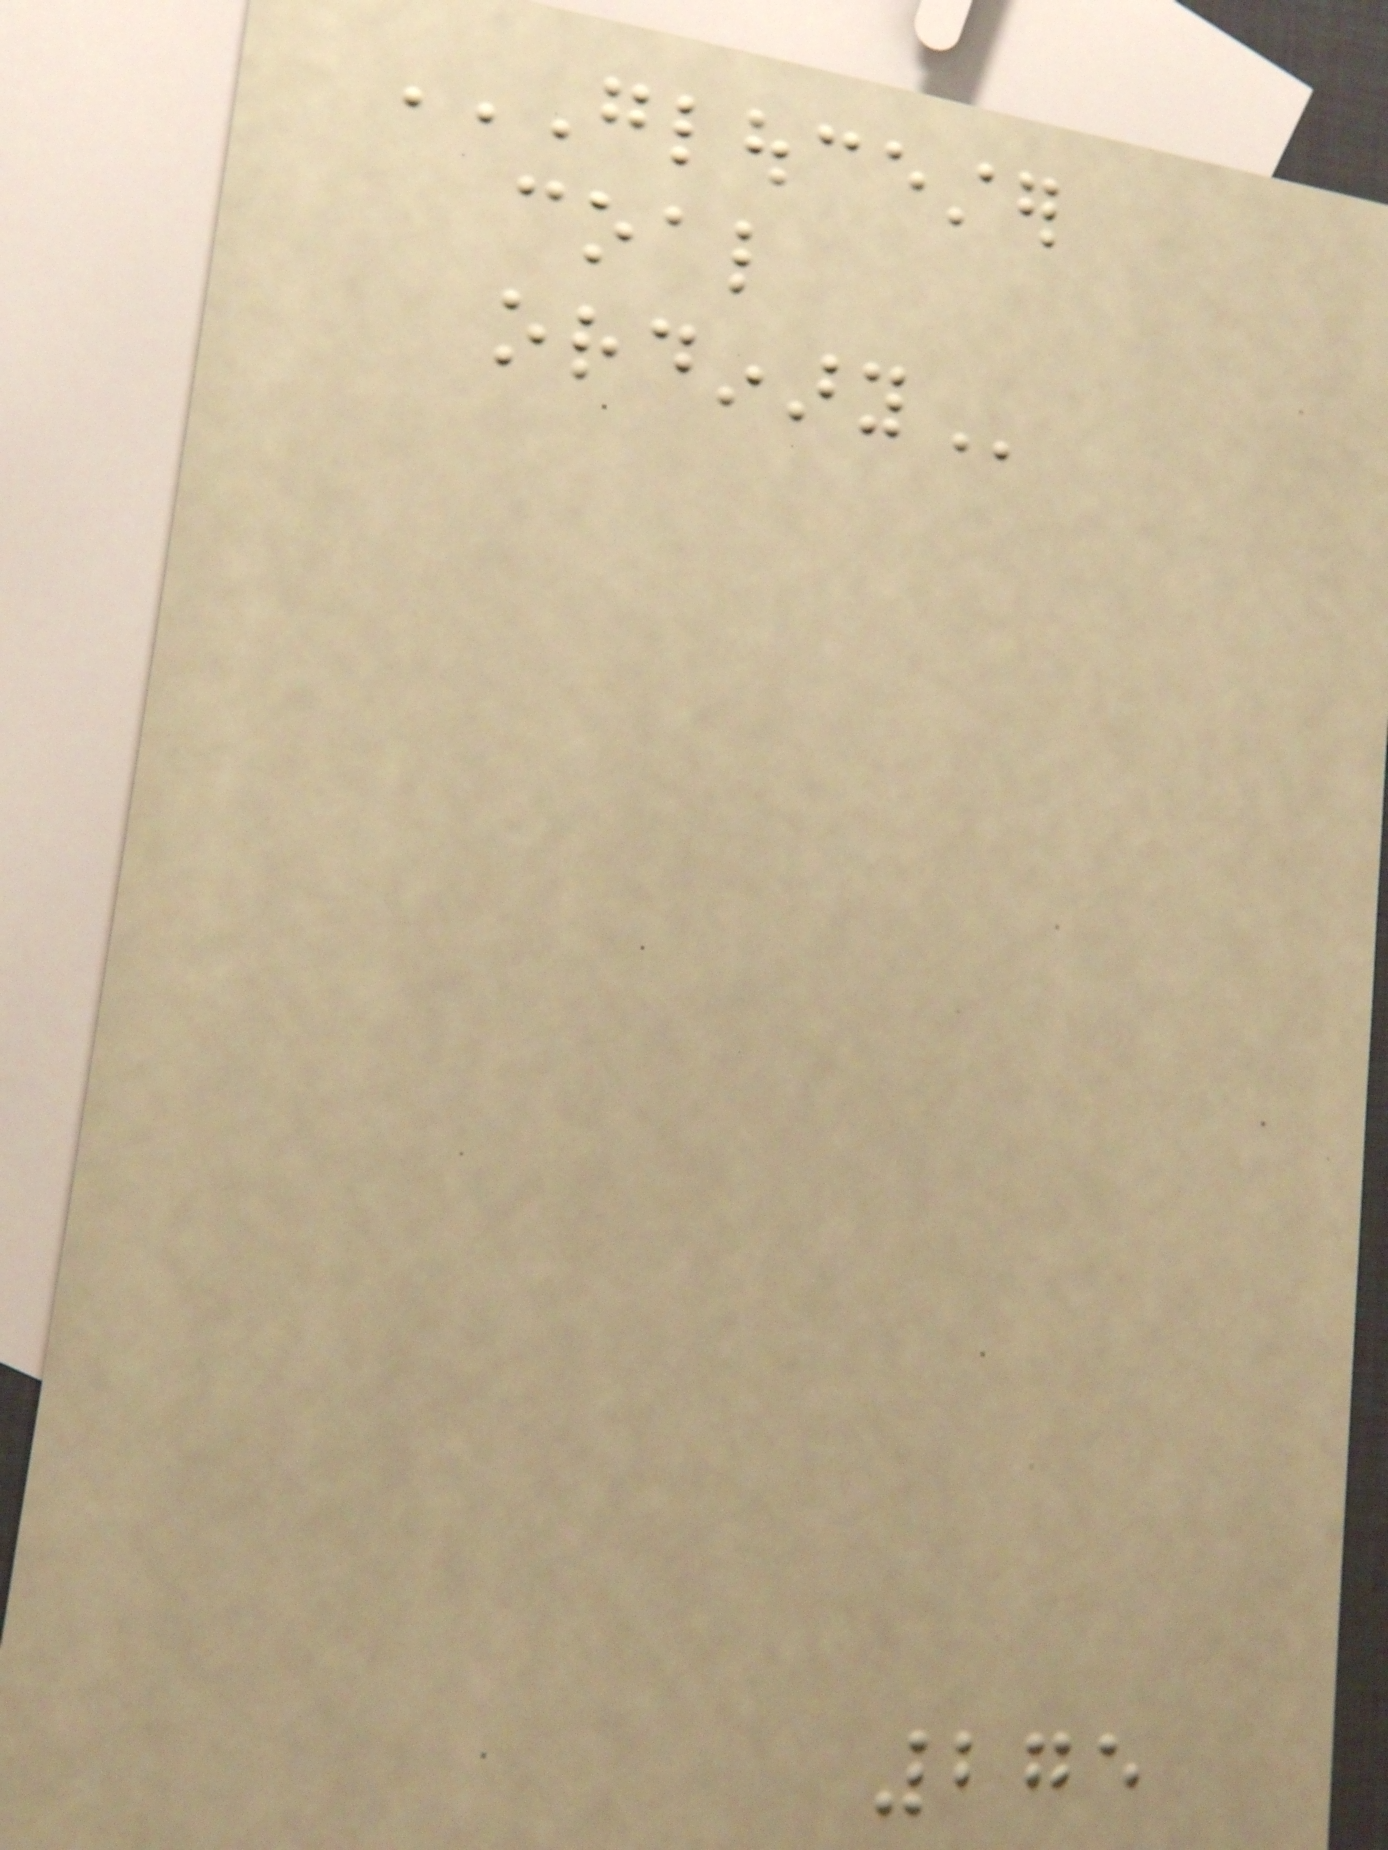GLOUCESTER
COAL
ORDINARY
275
